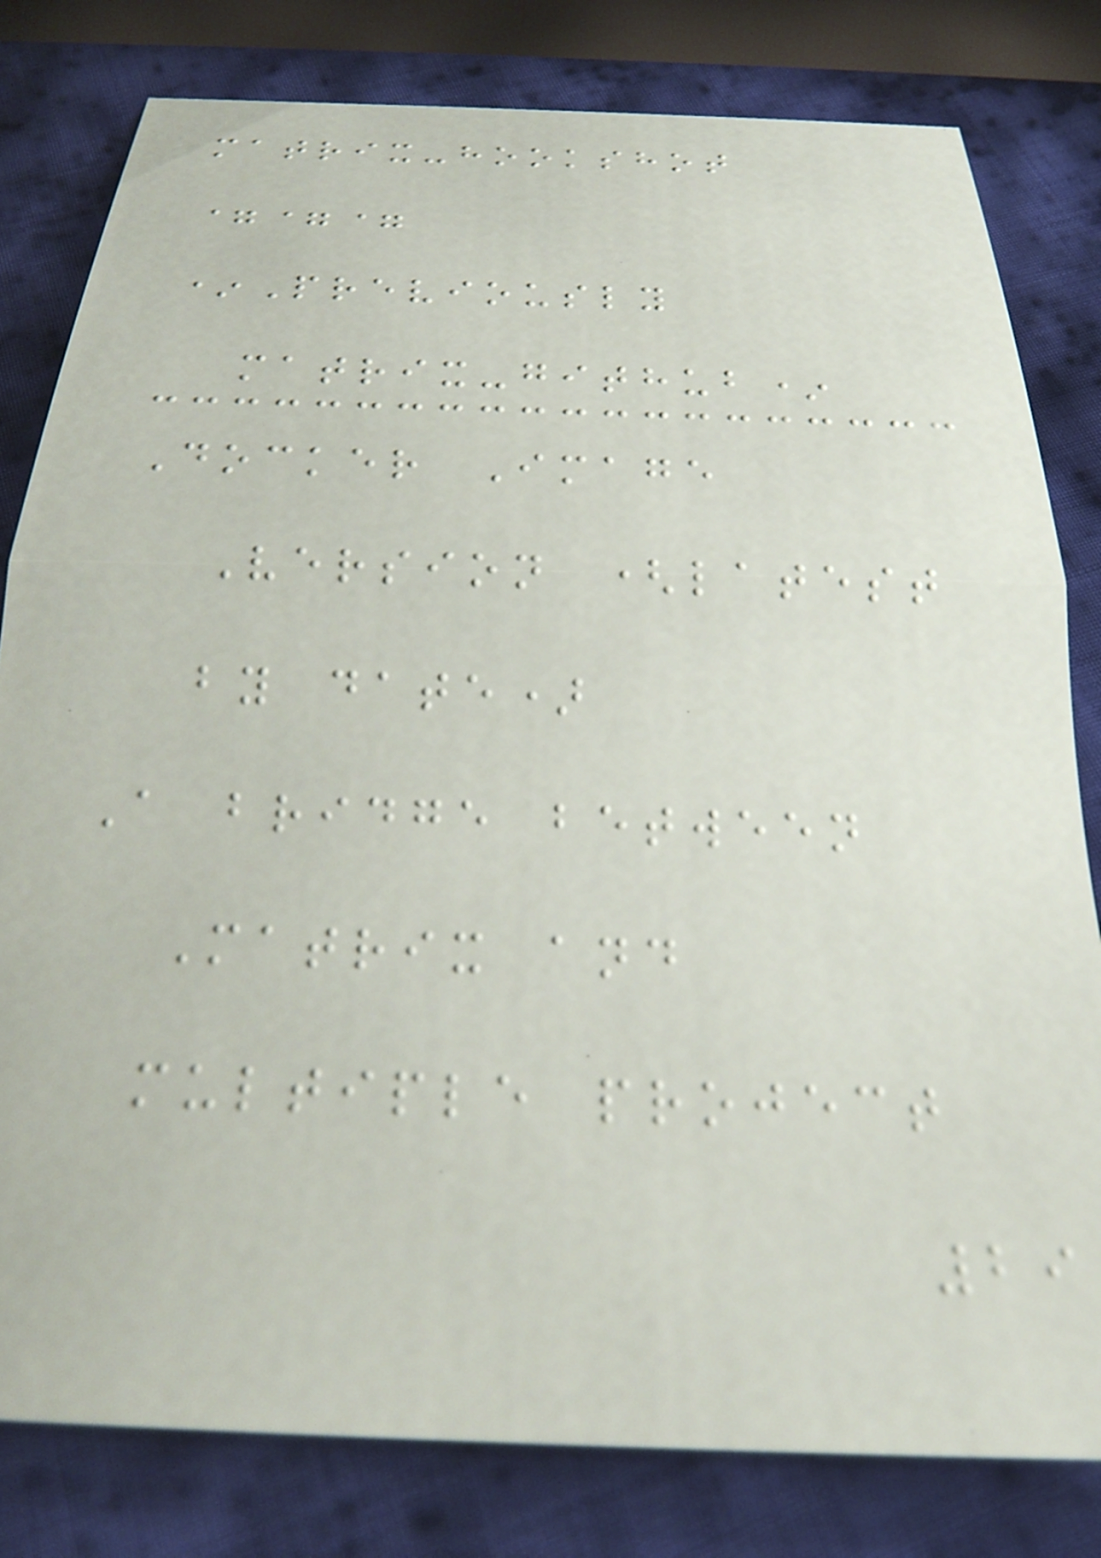matrix-hookshot
===
*Previously
matrix-github*
Docker Image
Version (latest
by date)
A bridge between
Matrix and
multiple project
29
